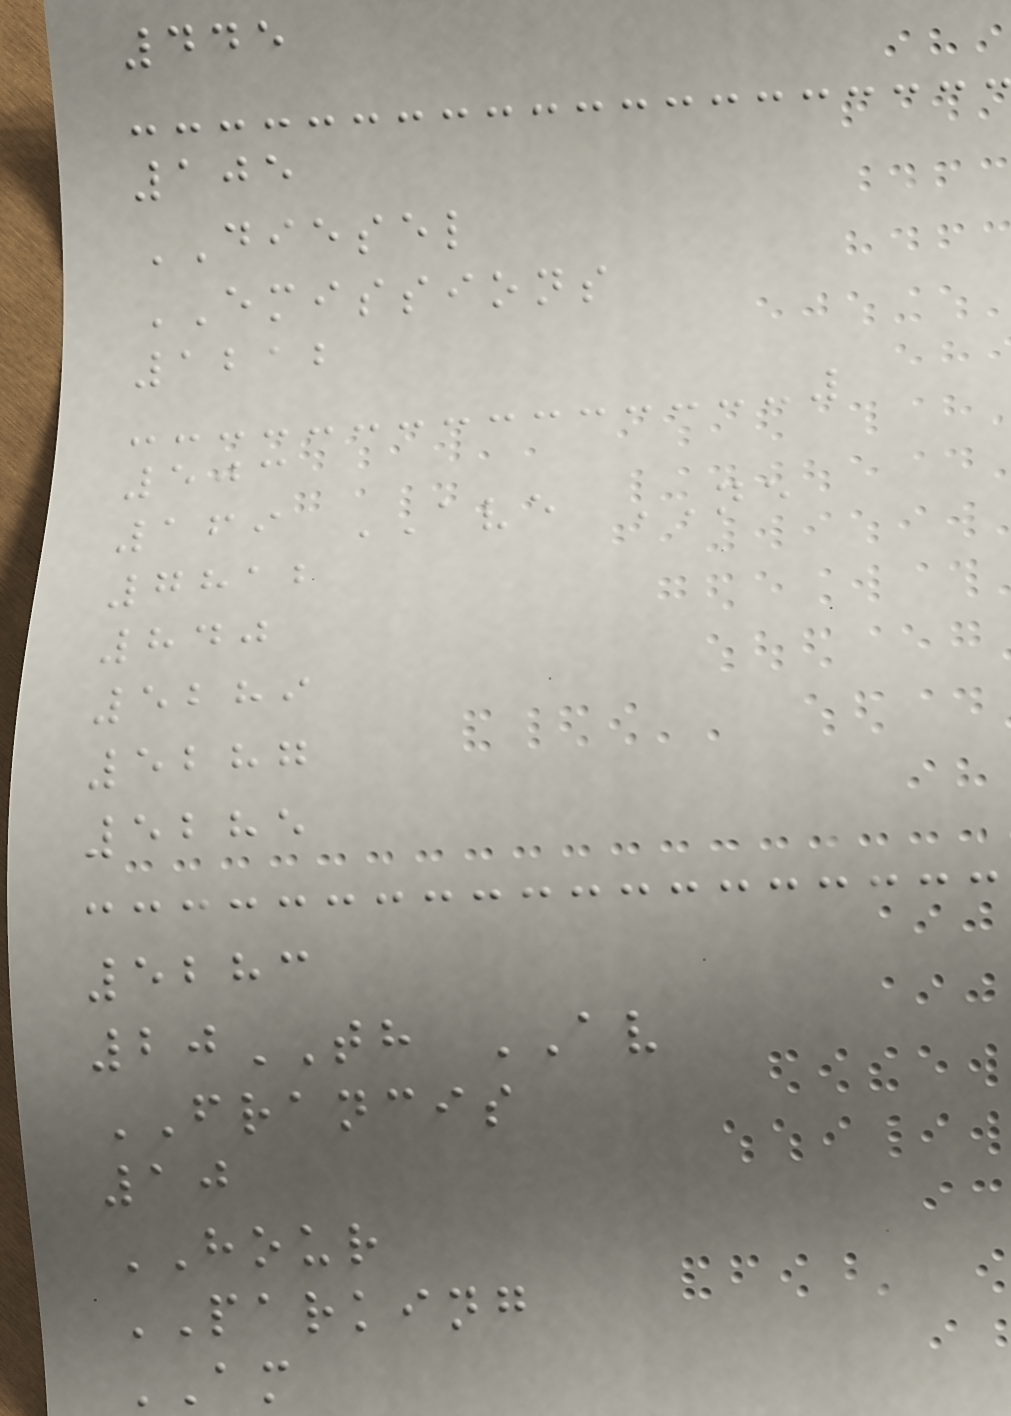445
105
DIESEL
EMISSIONS
1212
503
169 AVE NE
7812
840
5289
5287
5285
5283
20TH AV
FRANCIS
10
HOUR
PARKING
AM
